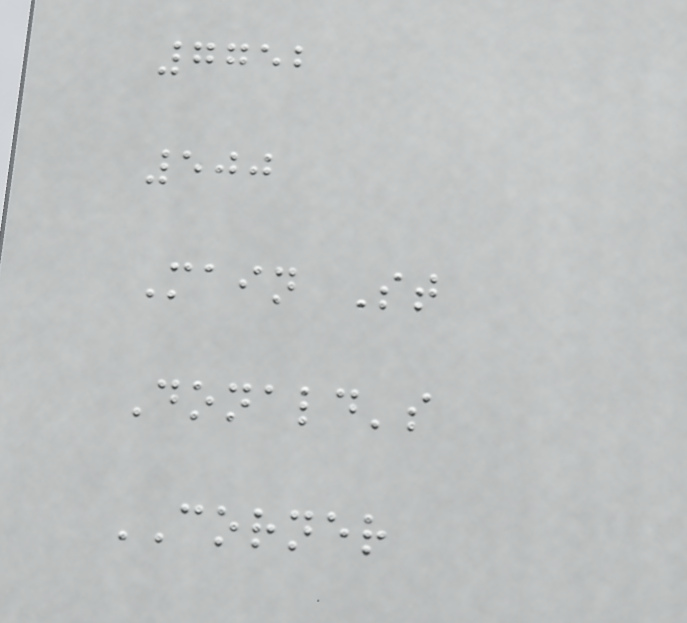7752
500
Main St
Donald's
CORNER
